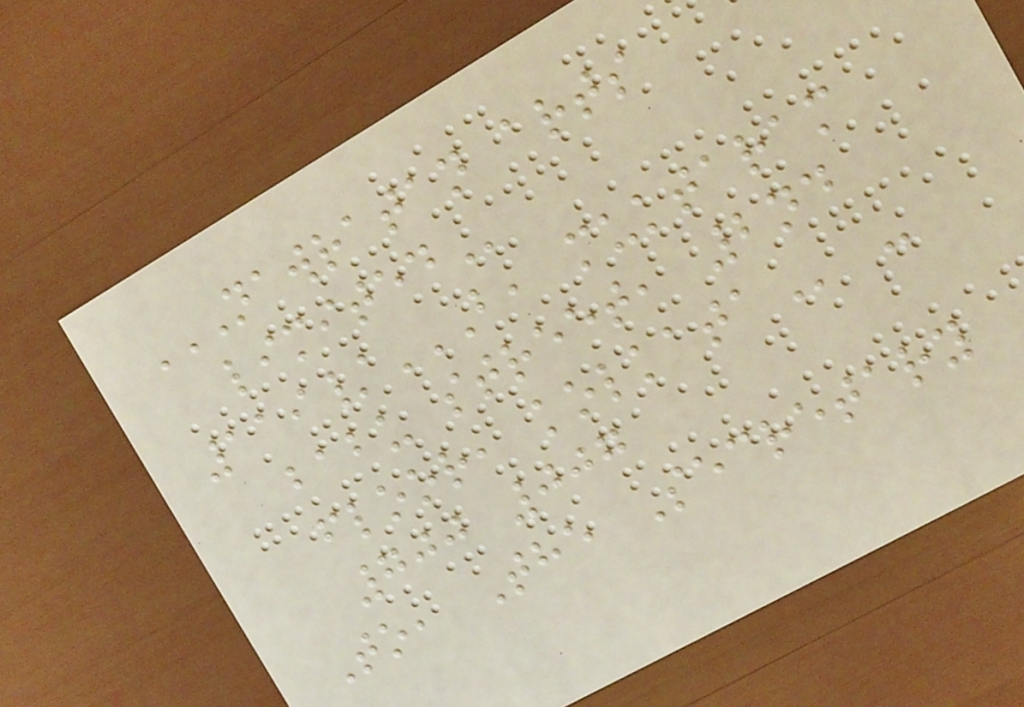NAWRATAN ARTS
LIMITED
119/B, MUKTARAM
BABU STREET, 2ND
FLOOR, KOLKATA -
700 007
To, The Secretary
